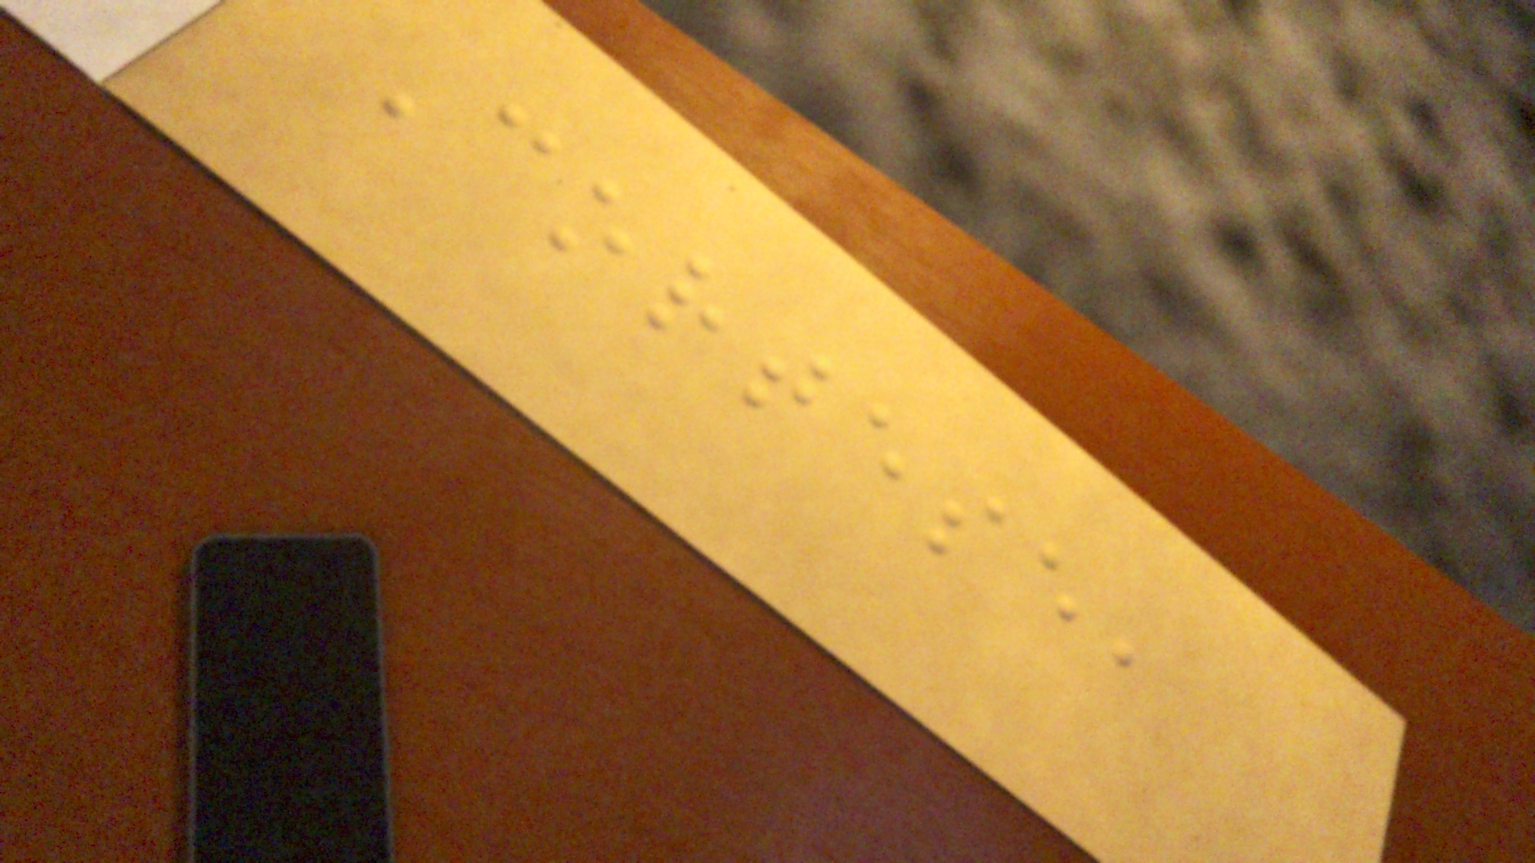Cortese,
